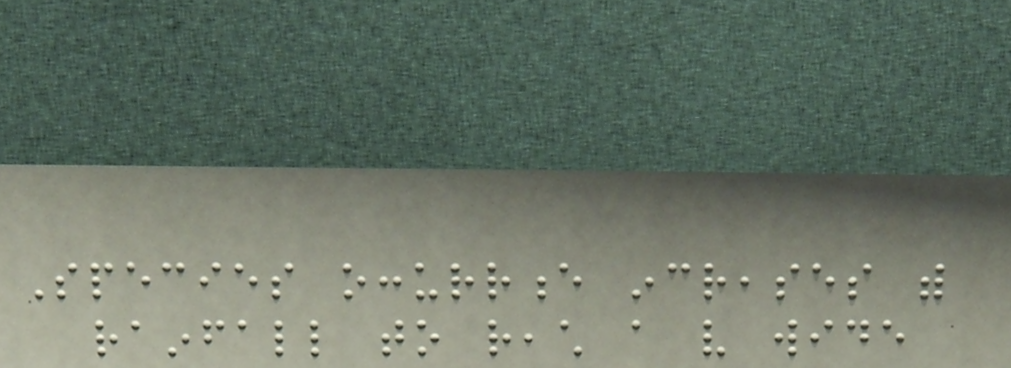Species occurrence increases with
rainfall to reach a very wide
